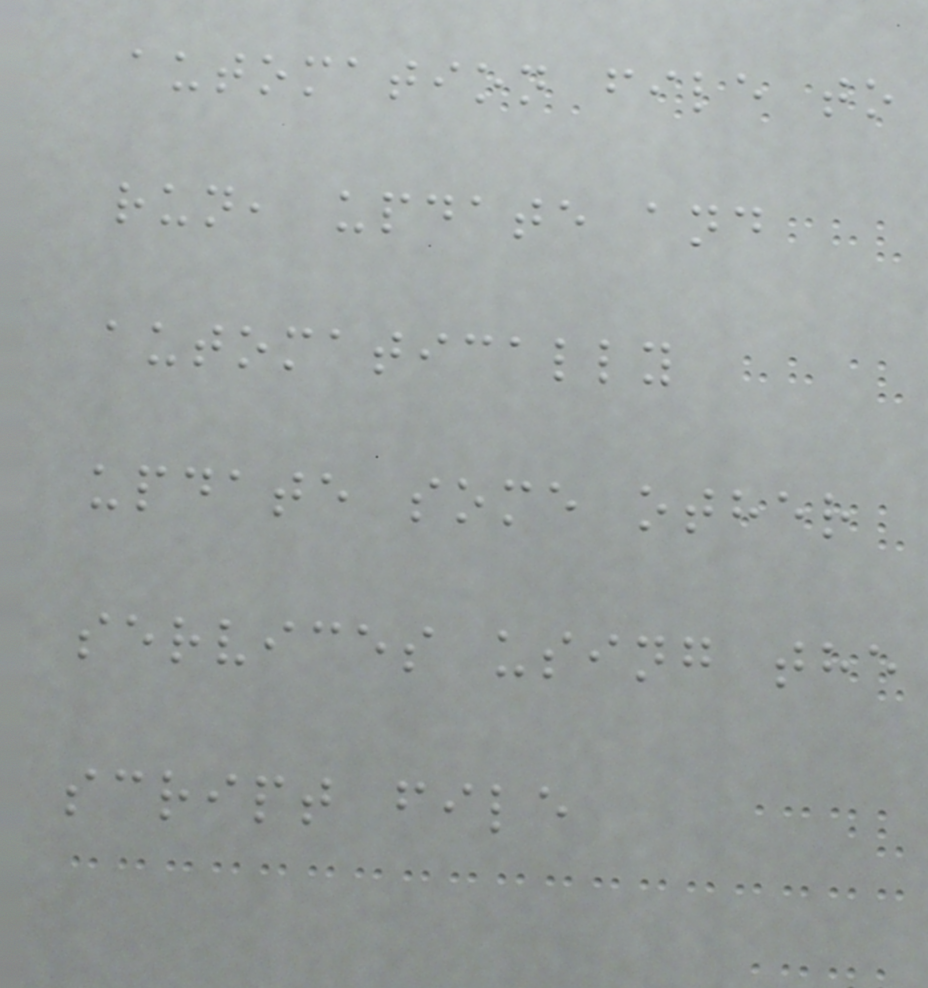automation file to
run, update and
automatically
update some other
services using the
script file
